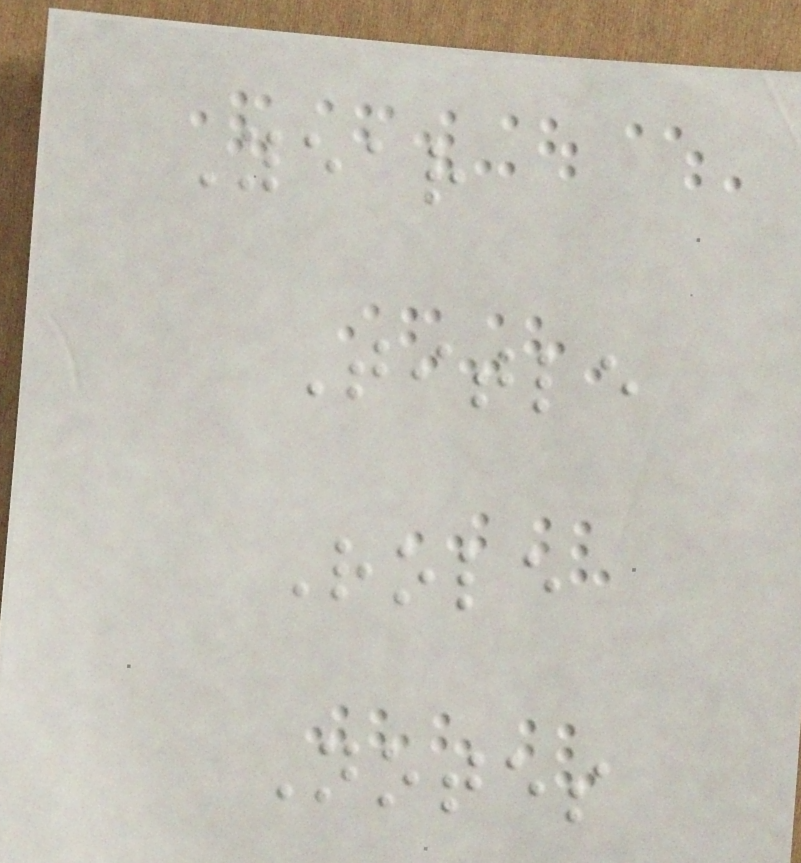Year
Title
Role
Notes
